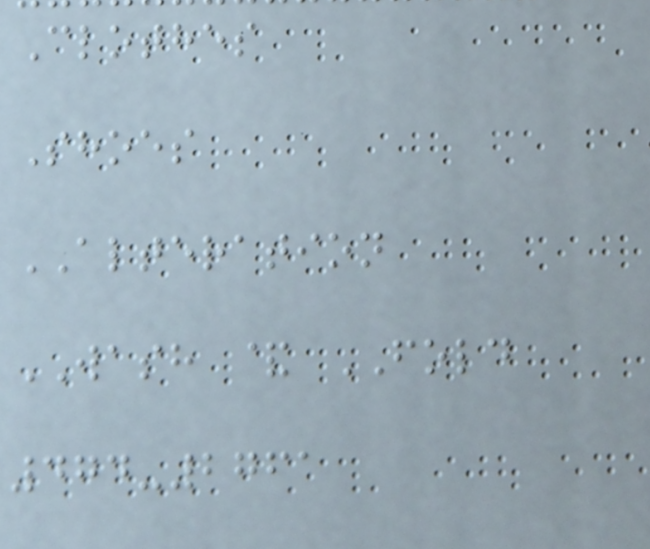Clothes
Shoes
ALTERATION
WASH & FOLD
474-2761
